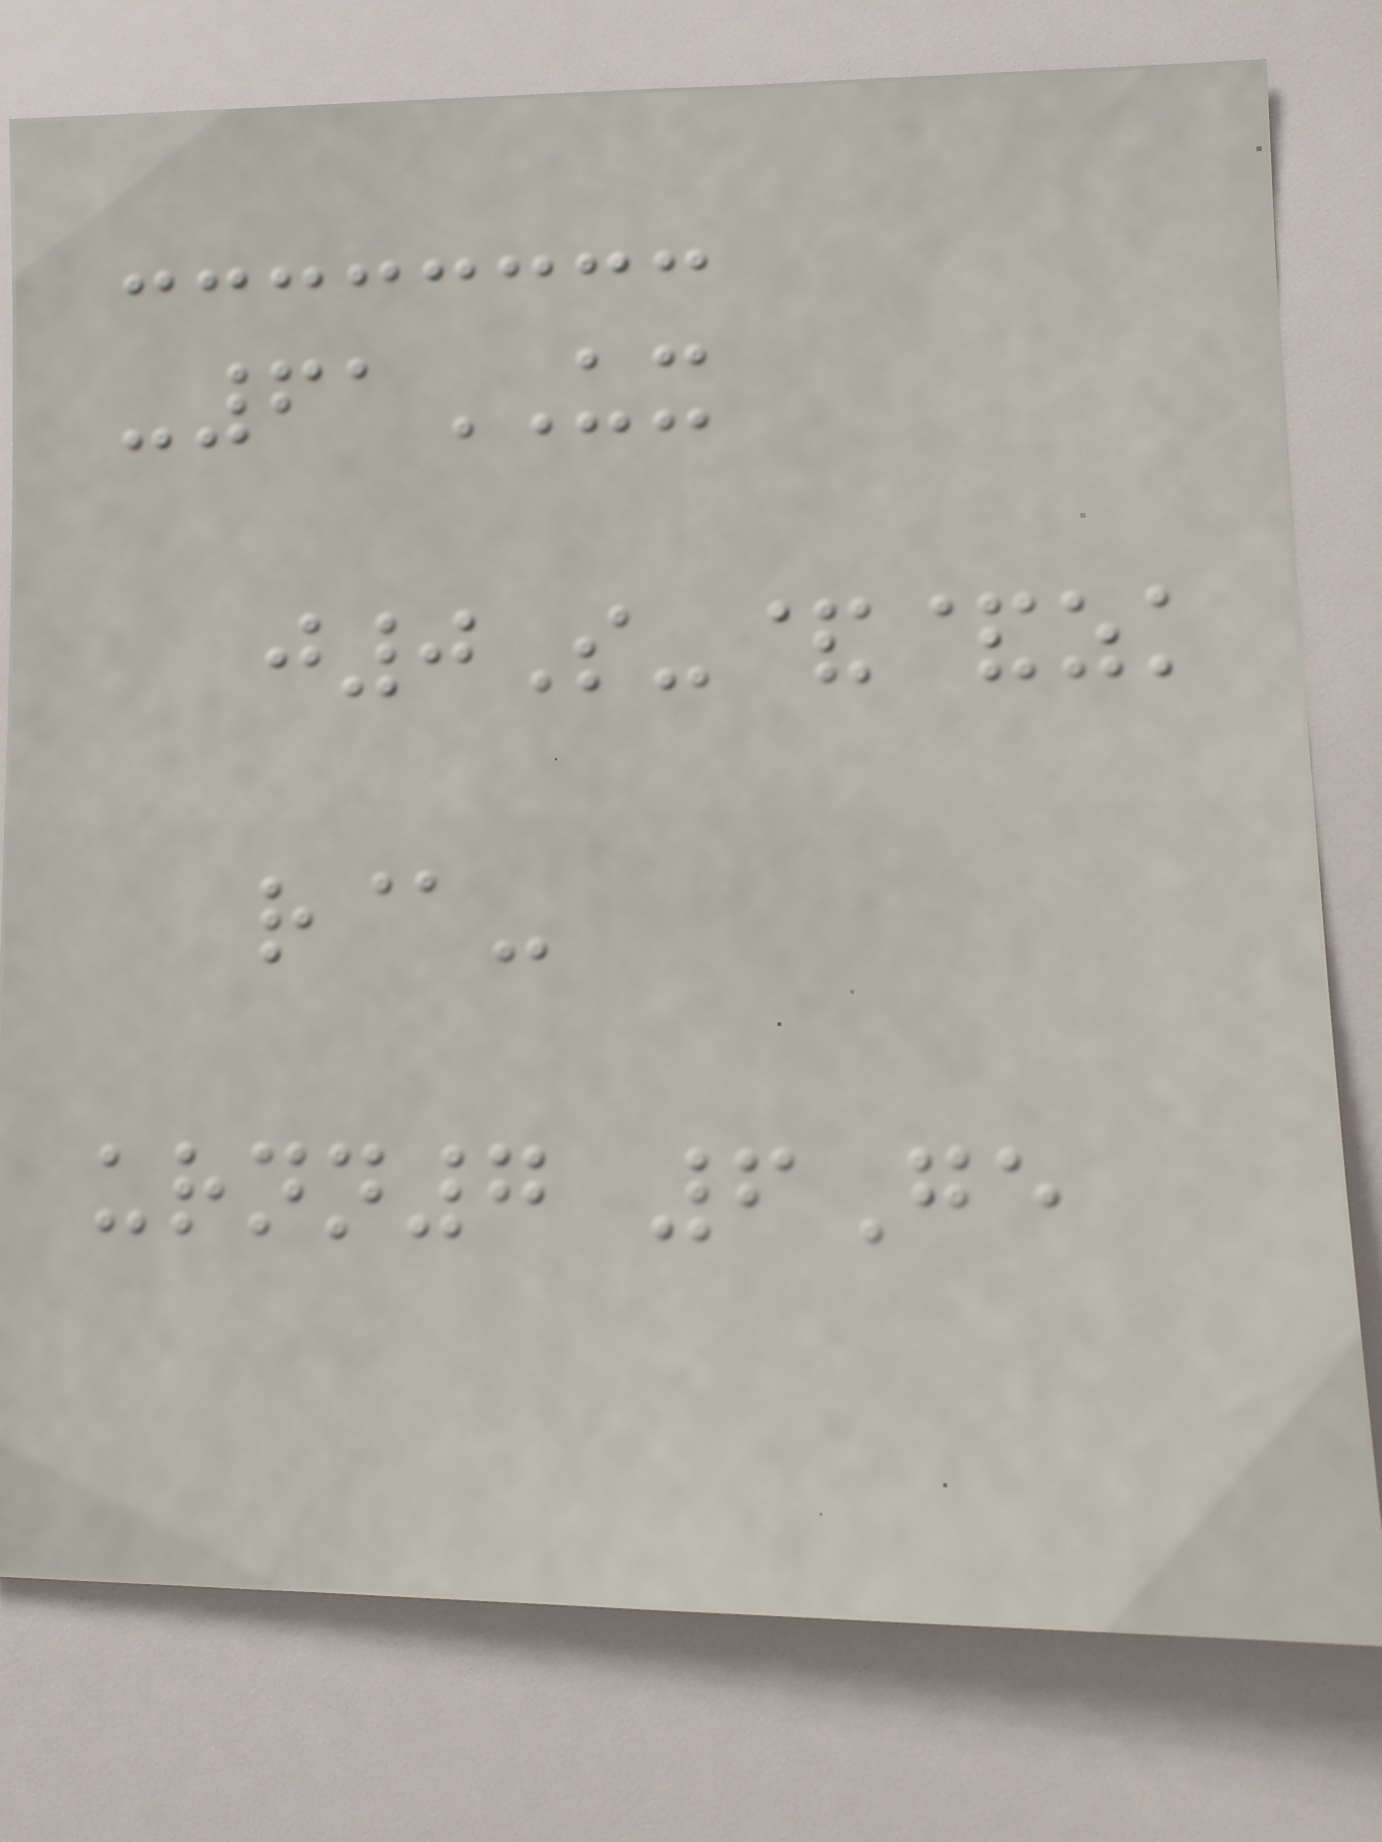-61UX
j0S-&&zk
r@-
urnn7 6Ge
